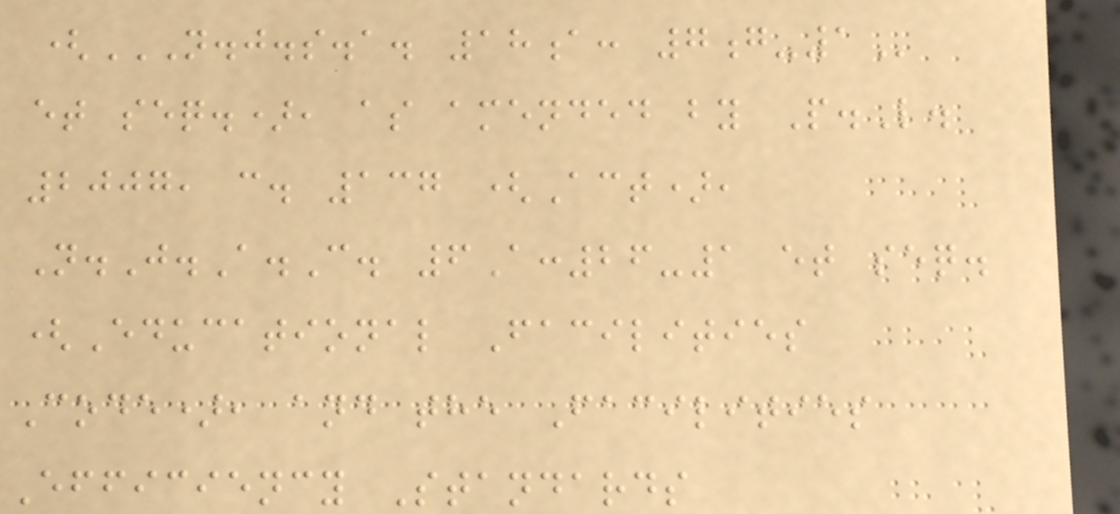(N.J.S.A. 18A: 7G-1
et seq.), as amended by P.L.
2007, c. 137 (Act),
N.J.A.C. 6A:26-1 et seq.
(Educational Facilities
Code), and the Facilities
Efficiency Standards
